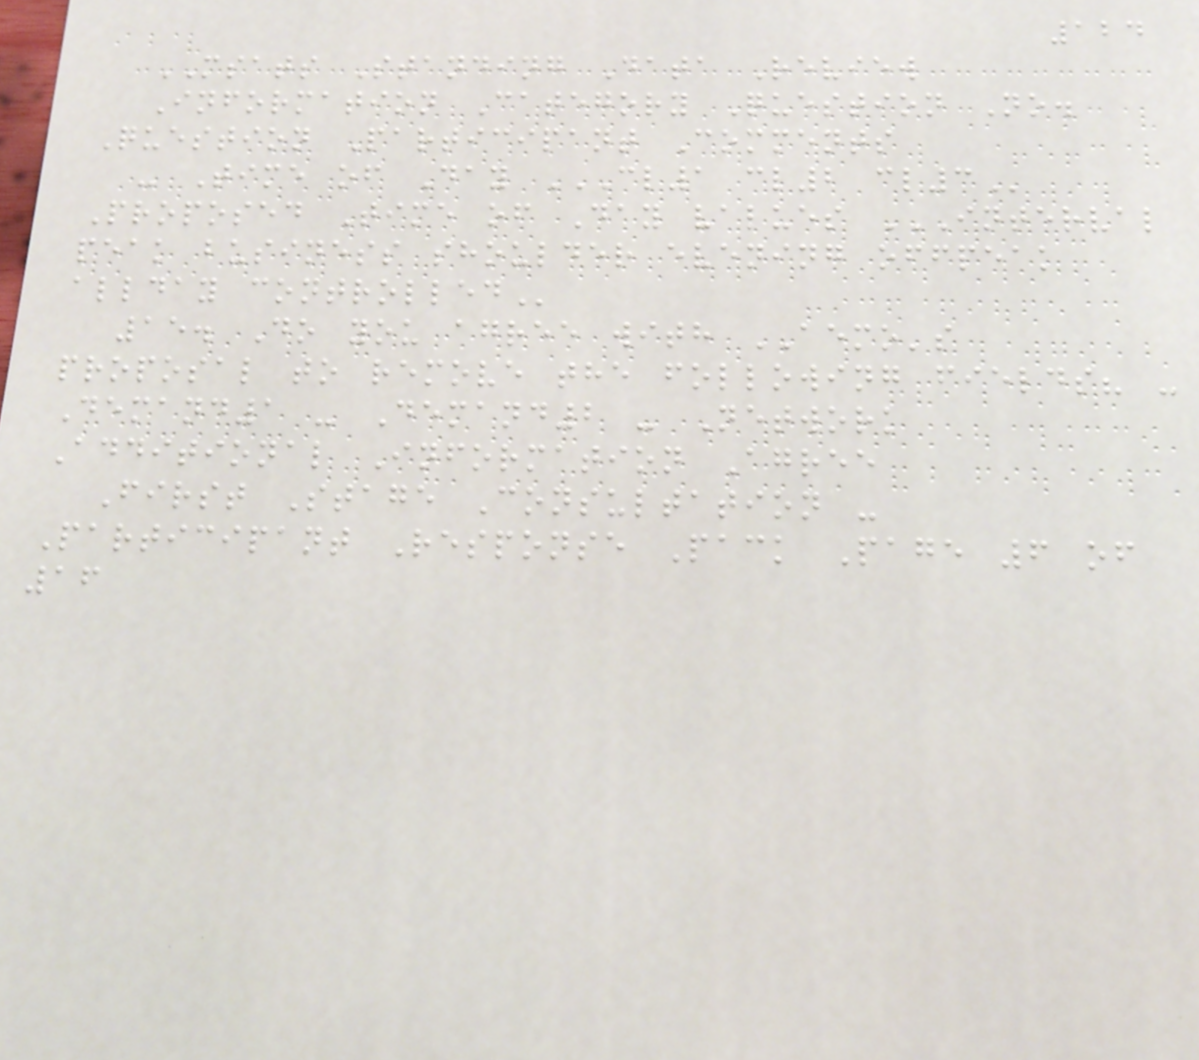124
MSATS Standing Data Review
Information Category Question No.
Question Participant Comments
- Time of Day CL1 CL2 CL3
Proposed Time of Day values INTERVAL
PEAK BUSINESS SHOULDER EVENING OFFPEAK
ALLDAY CONTROLLED
15. Do you agree with AEMO's
proposal to remove the following fields? -
Demand1 - Demand2 - Network
Additional Information Agree
First Stage Consultation -
Participant Response Pack Page 6 of
16
